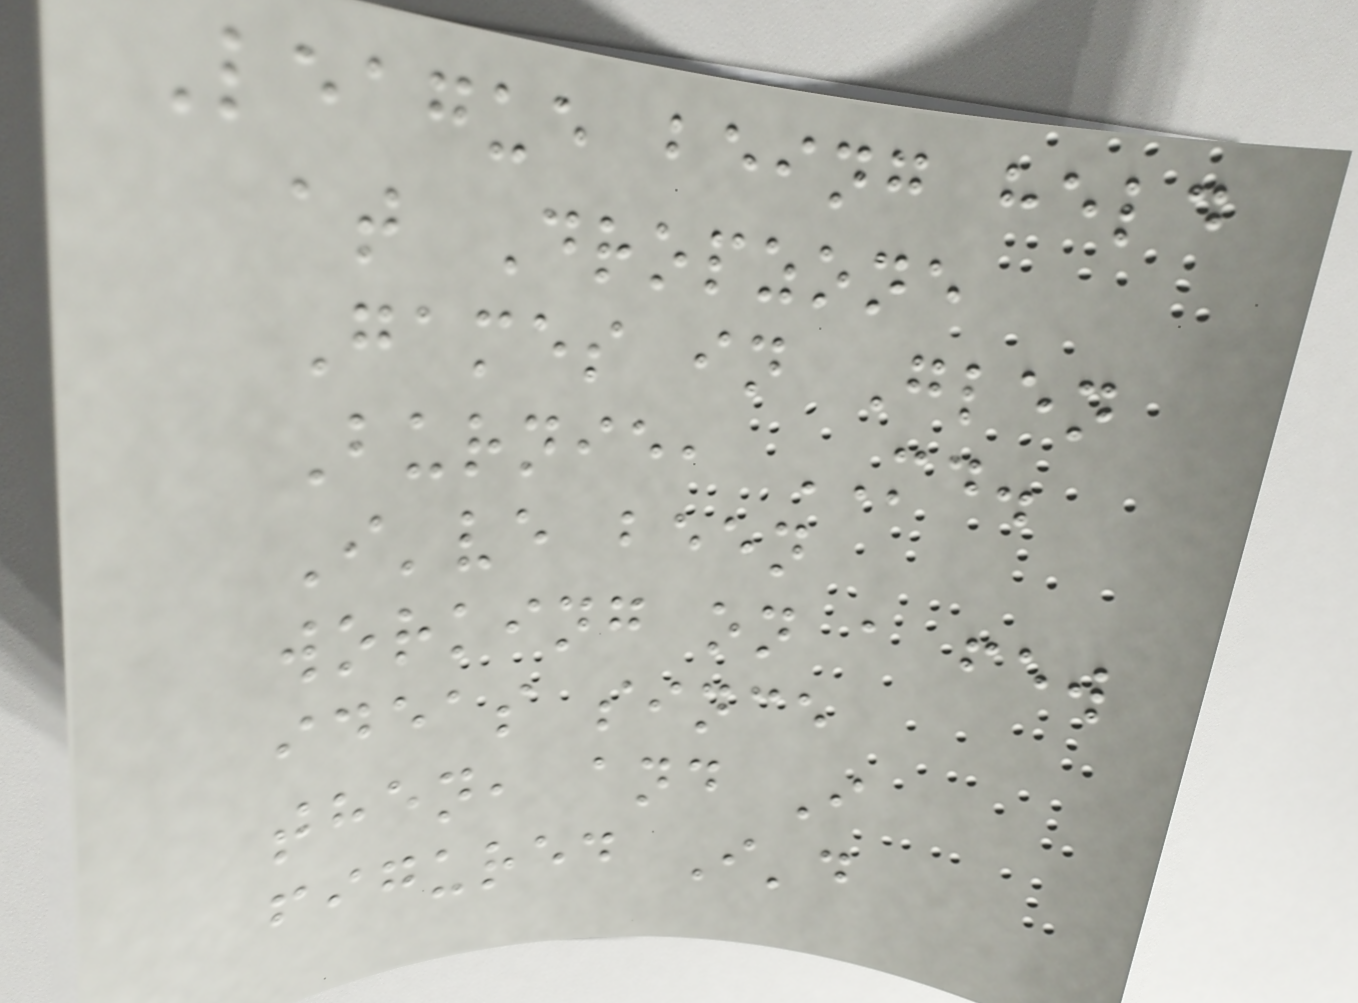League being held
at Dropzone
Games in Glen
Burnie, MD.
I've been
working on a few
ideas since
then, and I
figured I'd
